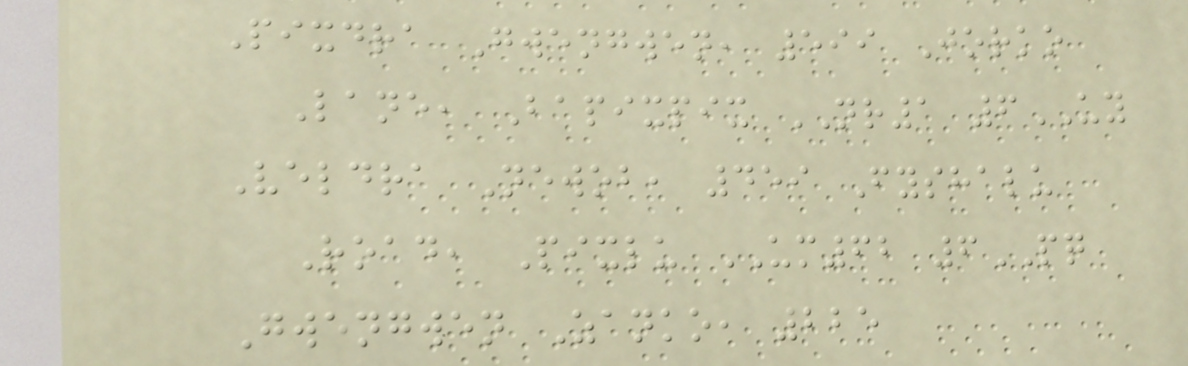Pixdra Gwengwen, 599 Jorko
Lane, Bapixpix NR1 6UY
Veldra Newob, 459 Fyshalu
Road, Pixlu UM62 6PQ
Gwengwen Zanko, 225
